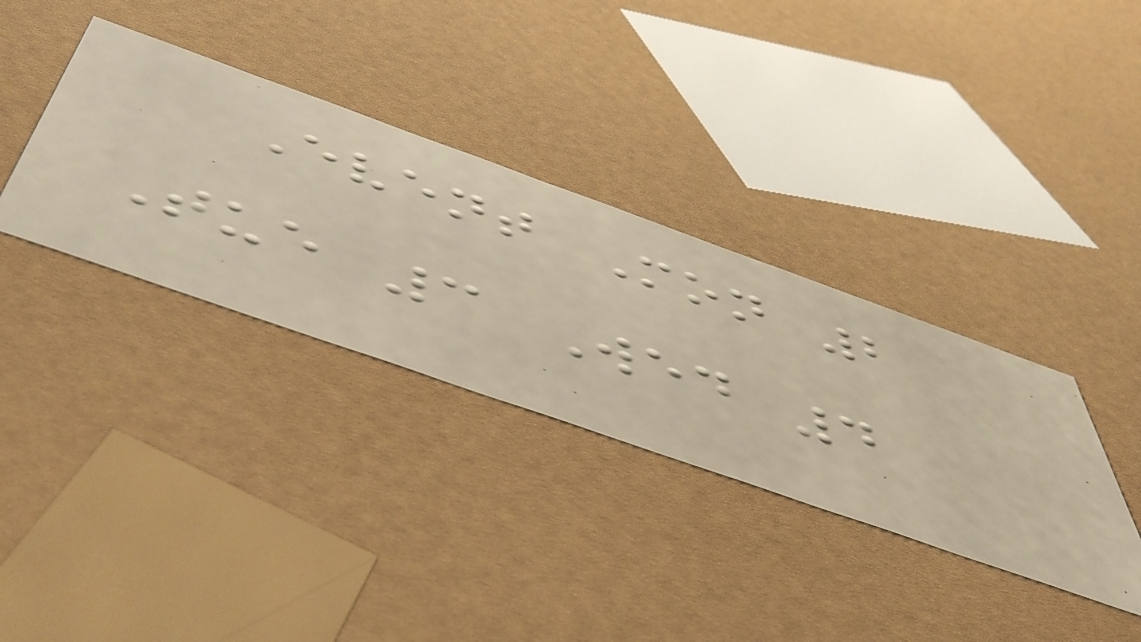Event Mon 2
Tue 3 Wed 4
